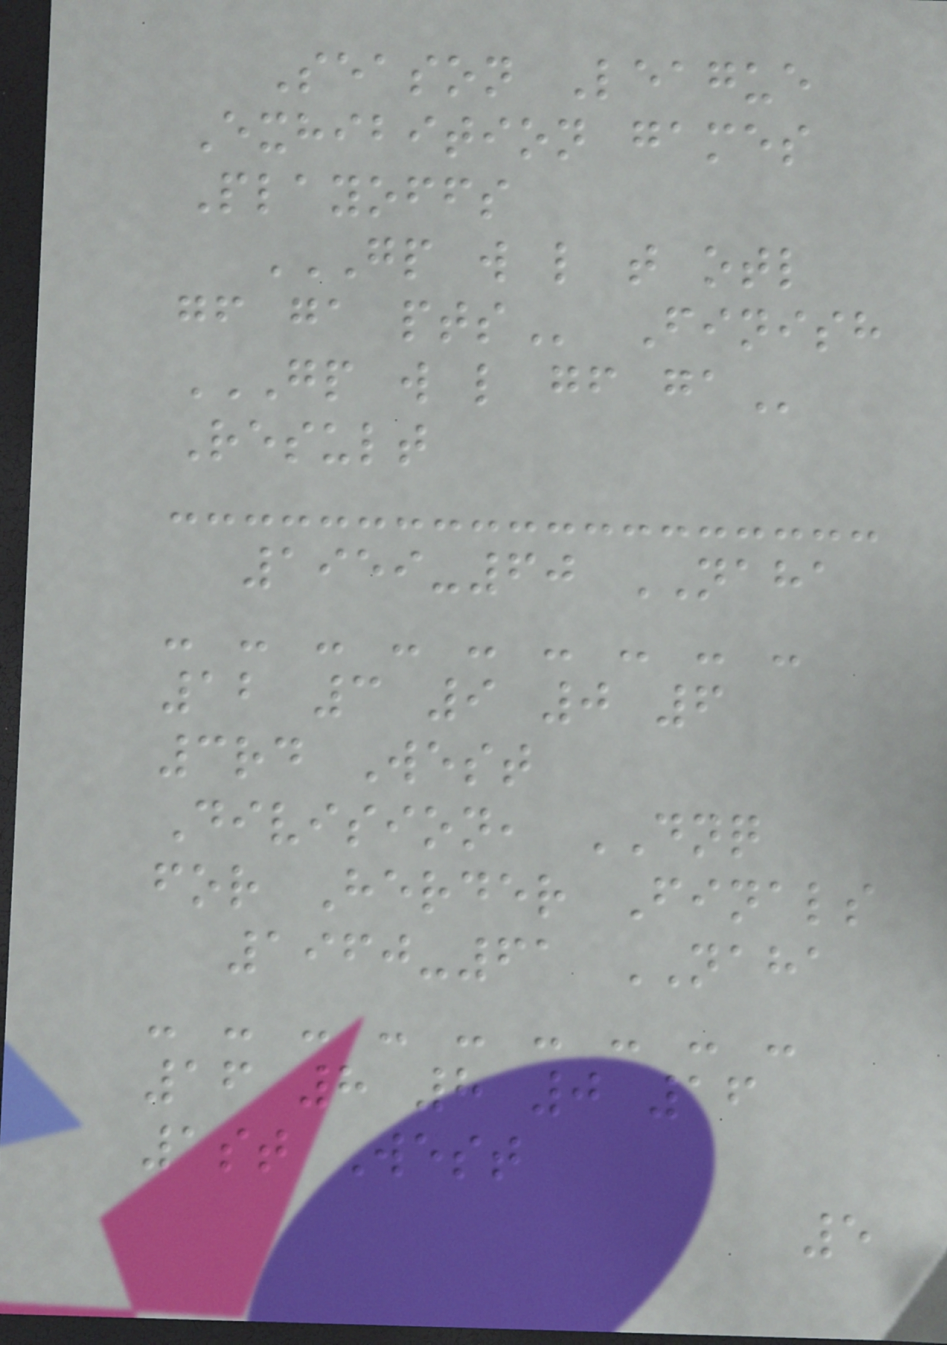Season League
Exhibition games
Playoffs
GP W L T OTL
GF GA PTS Finish
GP W L GF GA
Result
1959-60 NAHA
- - - - - - - - -
12 3 9 0 6
3rd West
Division, DNQ
for Herder Finals
1960-61 NAHA
- - - - - - - - -
16 8 8 0 16
1st West
5
